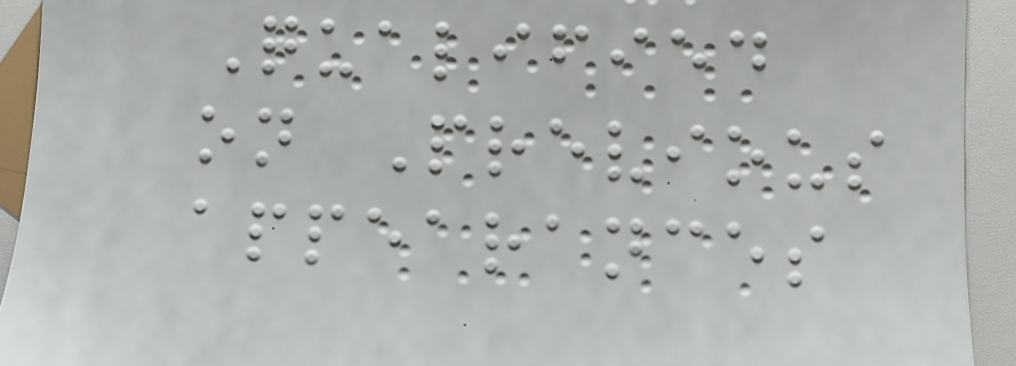Qualified
on Previous
appearances
